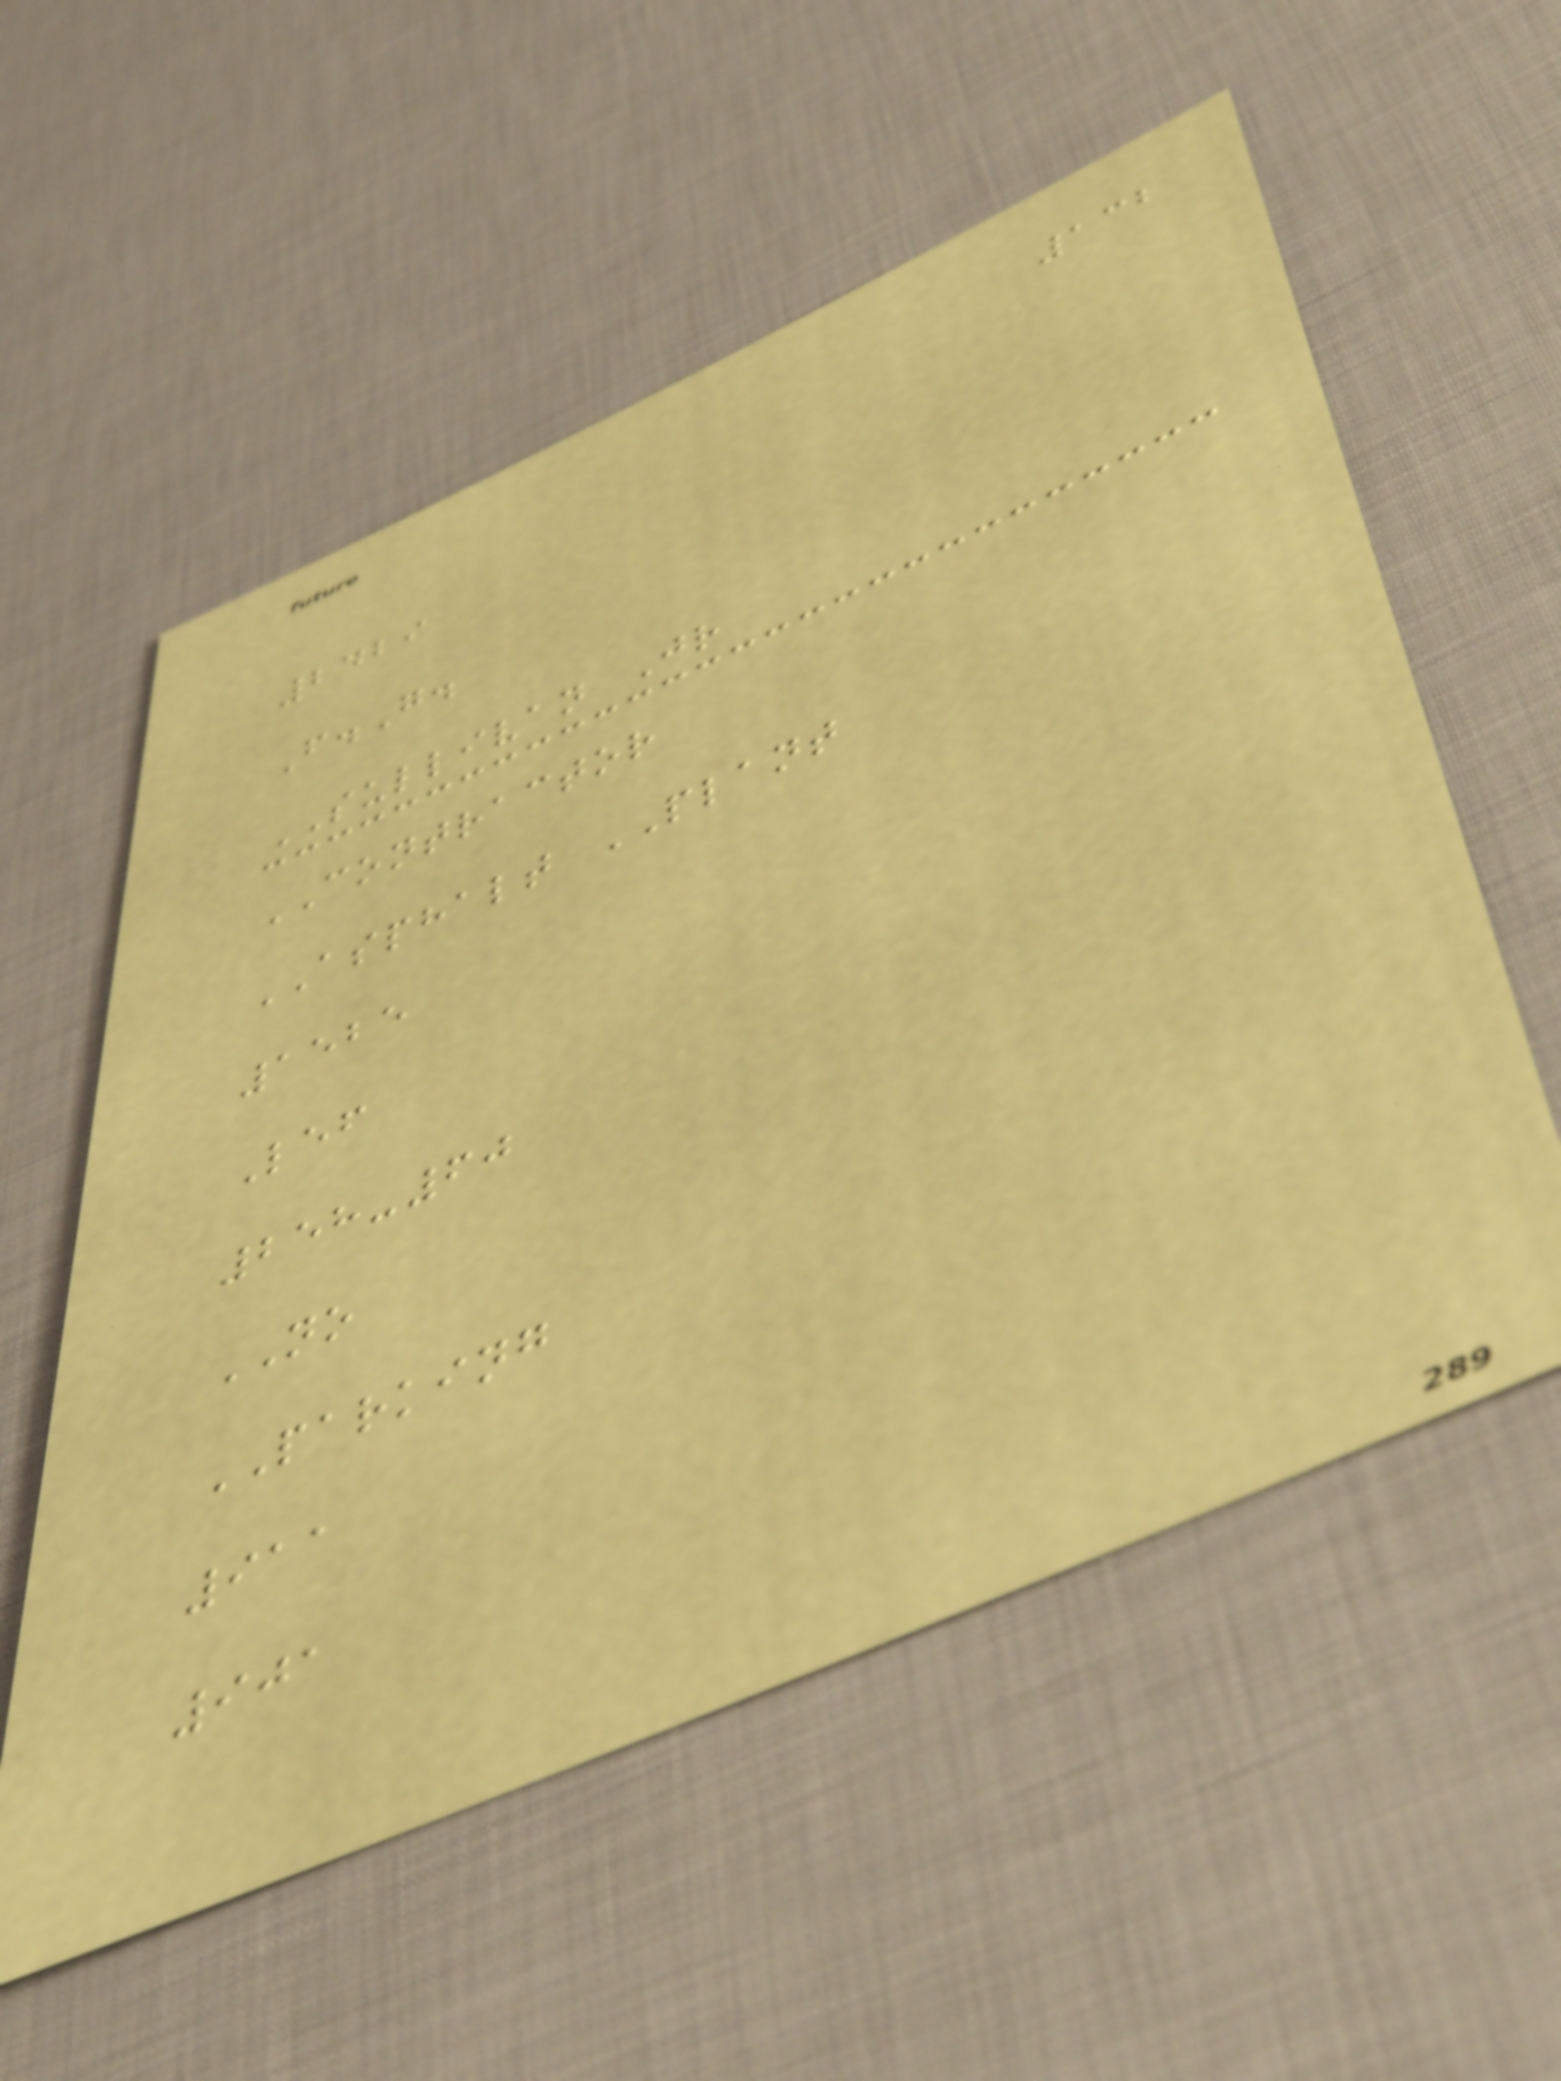132
2429
F.G.
SULLIVAN Jr
CONTRACTOR
ASPHALT PLANT
1525
Lef
258-60
NO
PARKING
911
901
